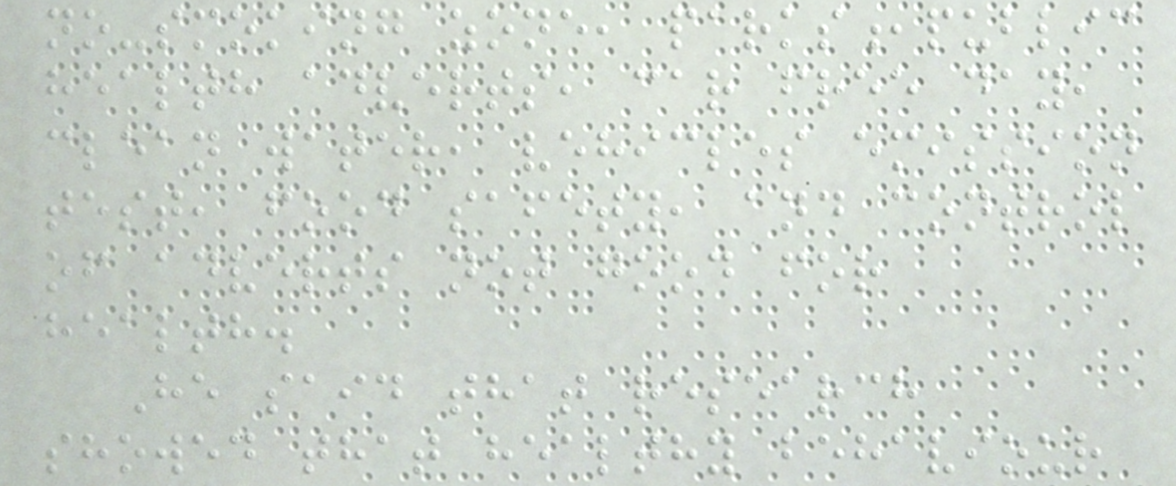no-smoking zone, parks,public
health adverts, car free day,
clean water, vehicles emission
test, food safety, and control
of adverts not good for
health.
He said that research
showed that healthy behaviour
